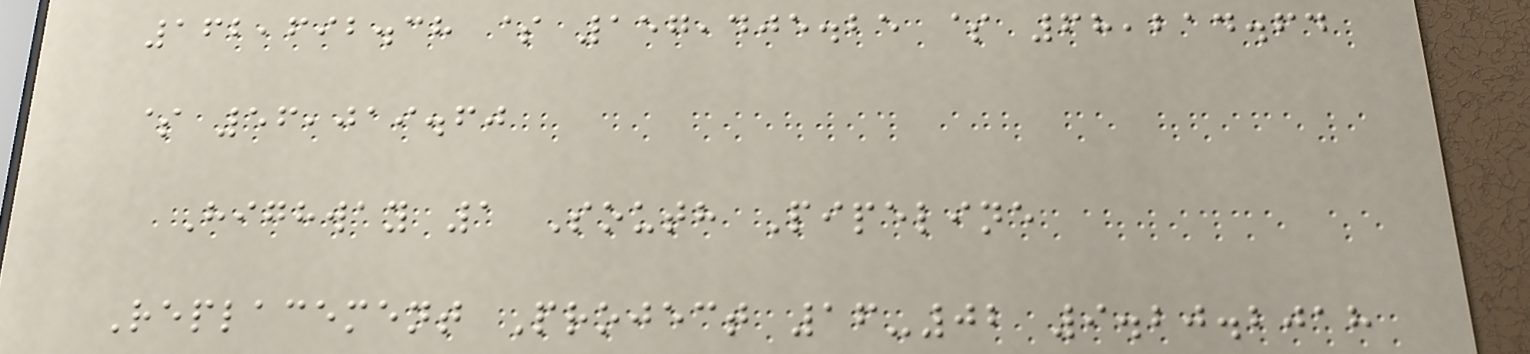162,692.38 $ 157,405.25 $ 68,214.64
$ 56,019.60
Highway 1 South Pipeline
Replacement Project 16-02 9.20.2018
